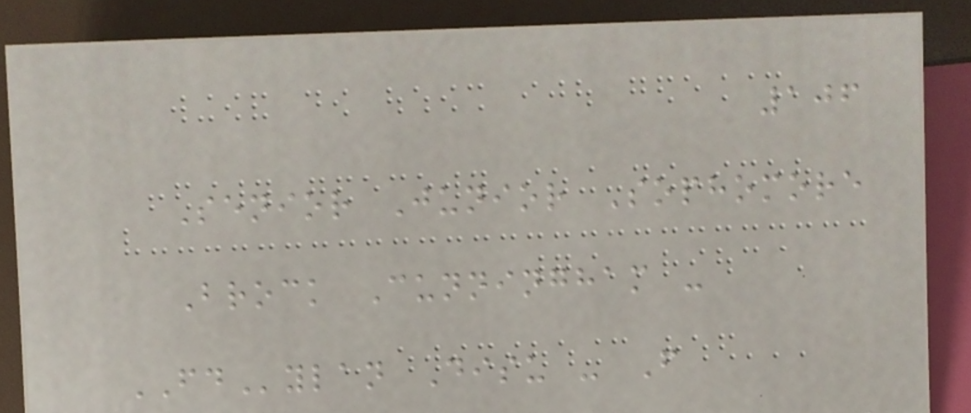106
Senior Junior Sophomore
Brock Cunningham -
FDylan Disu - F
